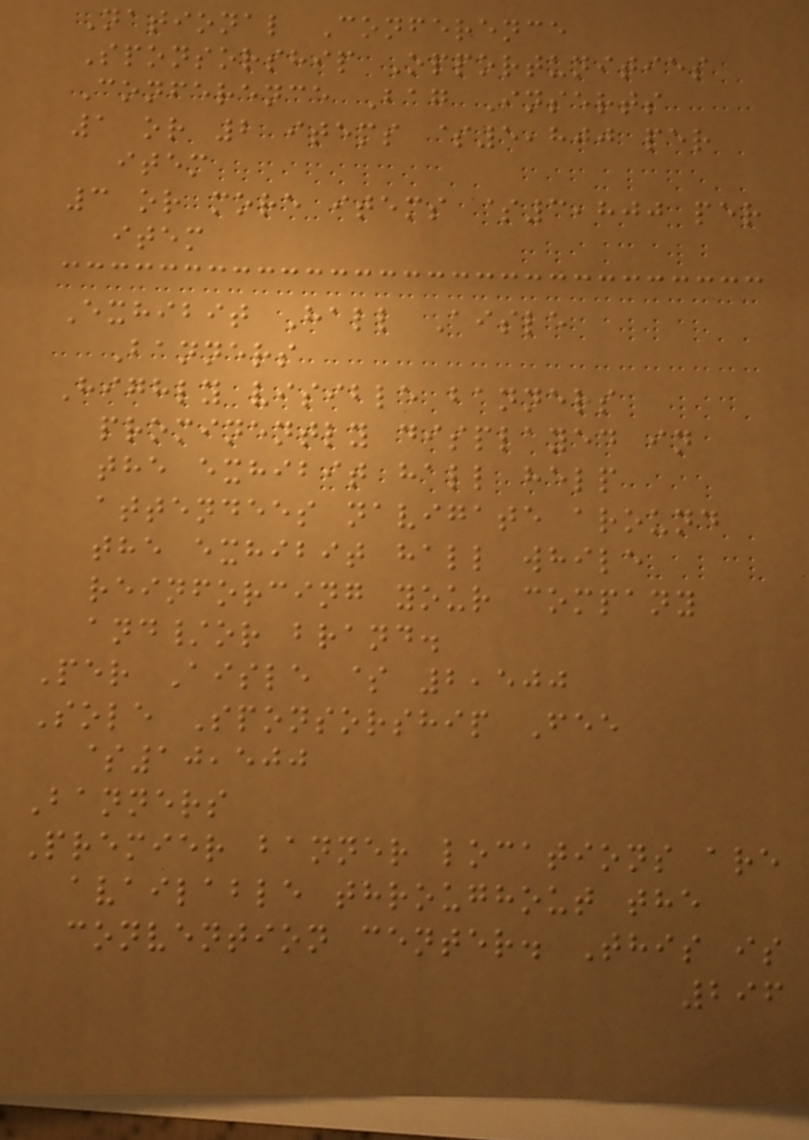National Conference
Sponsorship Opportunities
Conference Bag Inserts
1 or 2 items $5,800 per
item
3 or more items $3,800 per
item
Exhibit Hall Aisle
Banners
Highly visible banners
prominently displayed in
the exhibit hall help
attendees navigate around
the exhibit hall while
reinforcing your company
and/or brand.
Per Aisle $ 2,500
Sole Sponsorship Fee
$10,500
Banners
Premier banner locations are
available throughout the
convention center. This is
296
